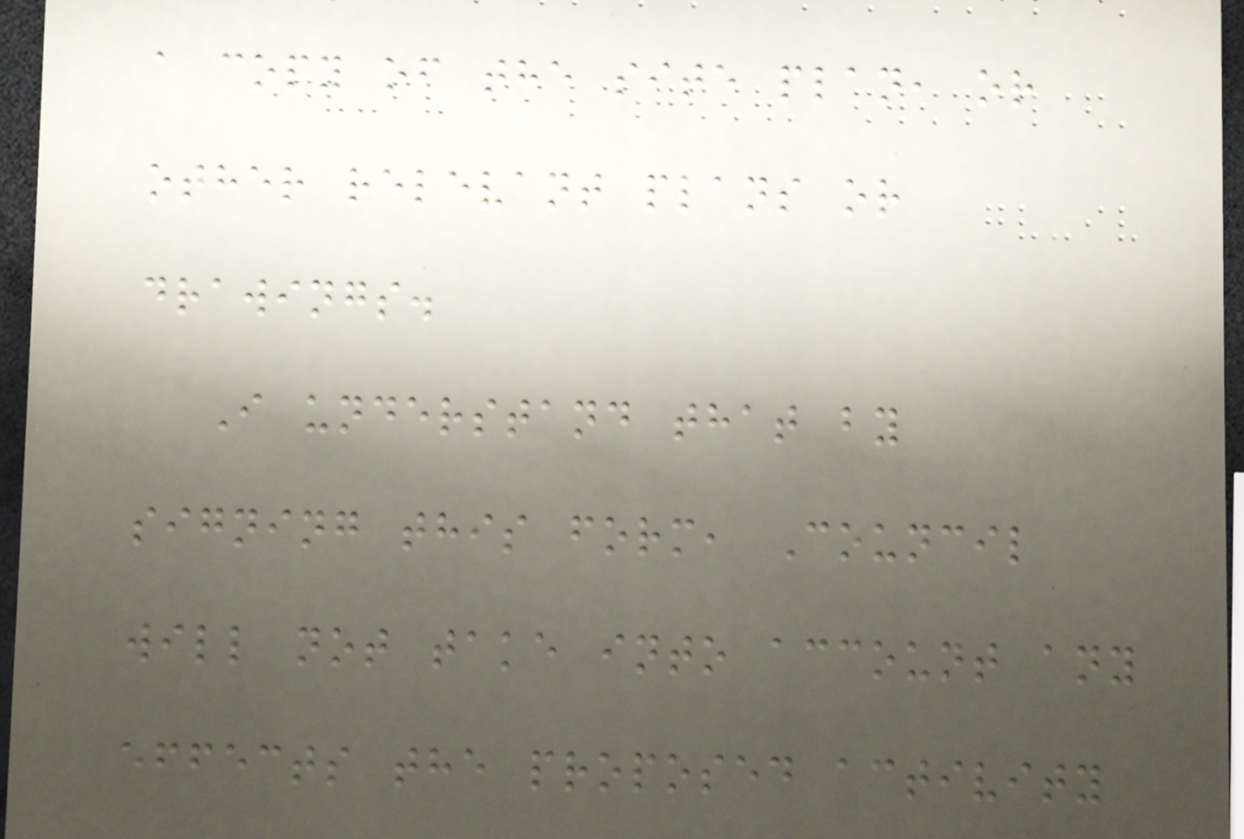a copy of the site plan, or
other relevant plans or
drawings.
I understand that by
signing this form, Council
will not take into account any
effects the proposed activity
